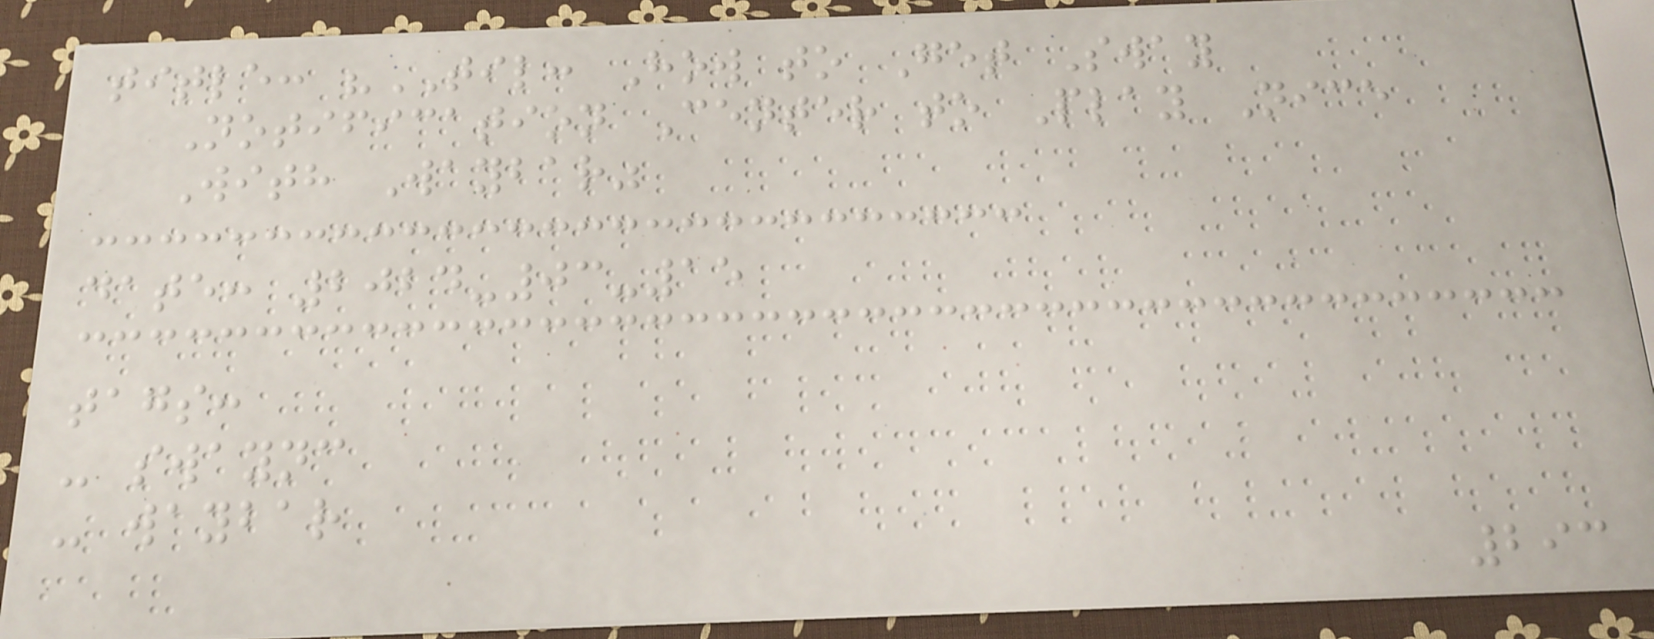title: "TIL: How to Get Sway
Notification Center to Play Nice
With Waybar"
date: 2024-03-15
tags:
- swaync
- waybar
293
